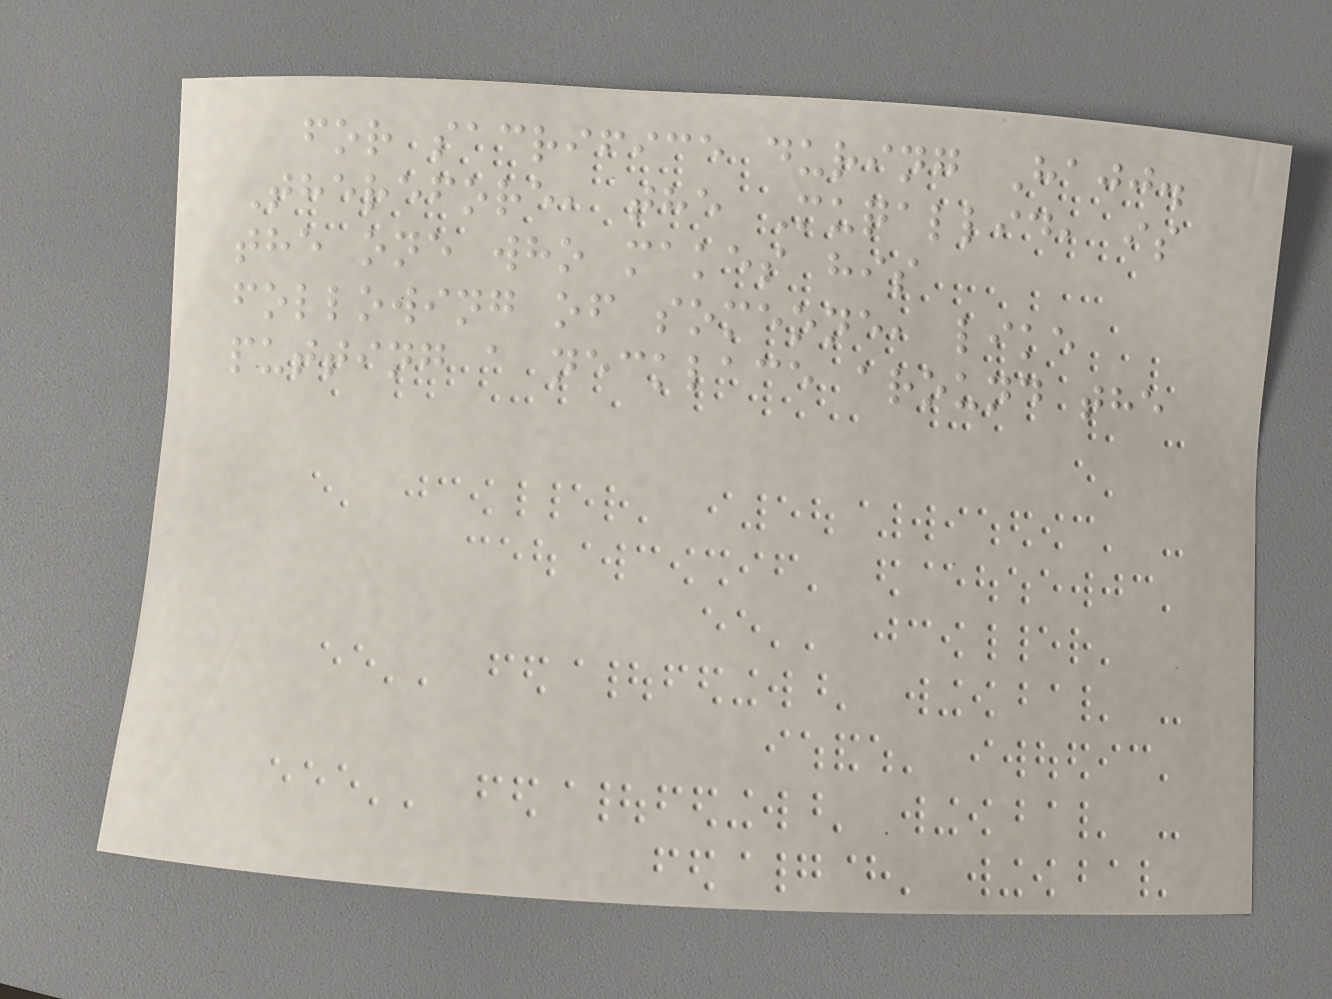for sacrifice during Hajj.
Therefore, the Muqallid, is
the one who makes his
following of someone, like
putting a necklace around the
